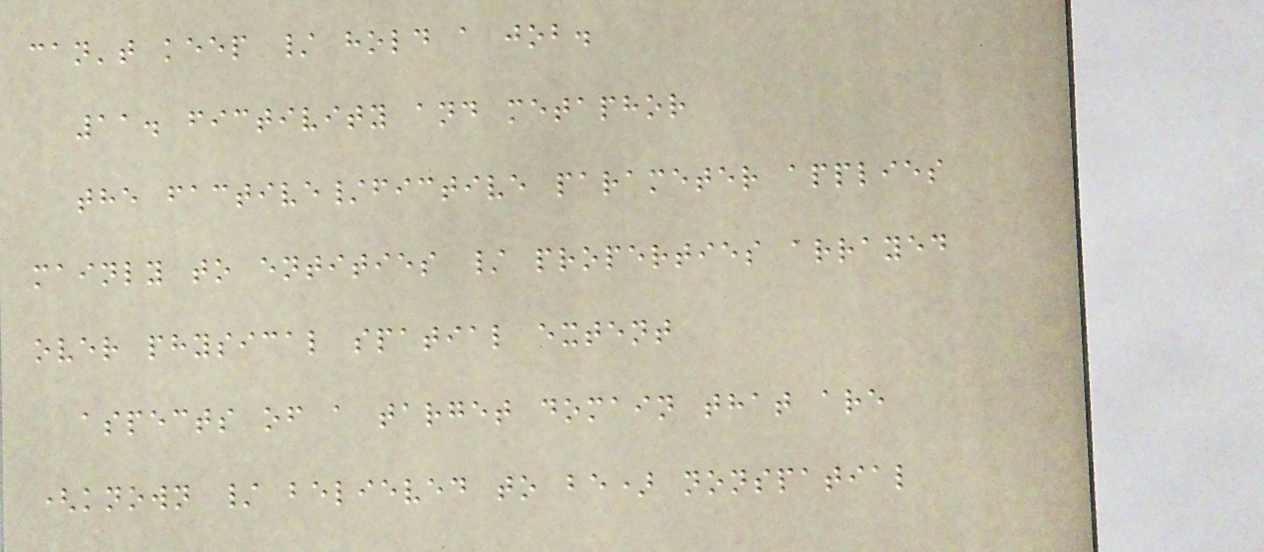can't keep / hold a job.
11. fictivity and metaphor
the factive/fictive parameter applies
mainly to entities / properties arrayed
over physical spatial extent
aspects of a target domain that are
(known / believed to be) nonspatial
